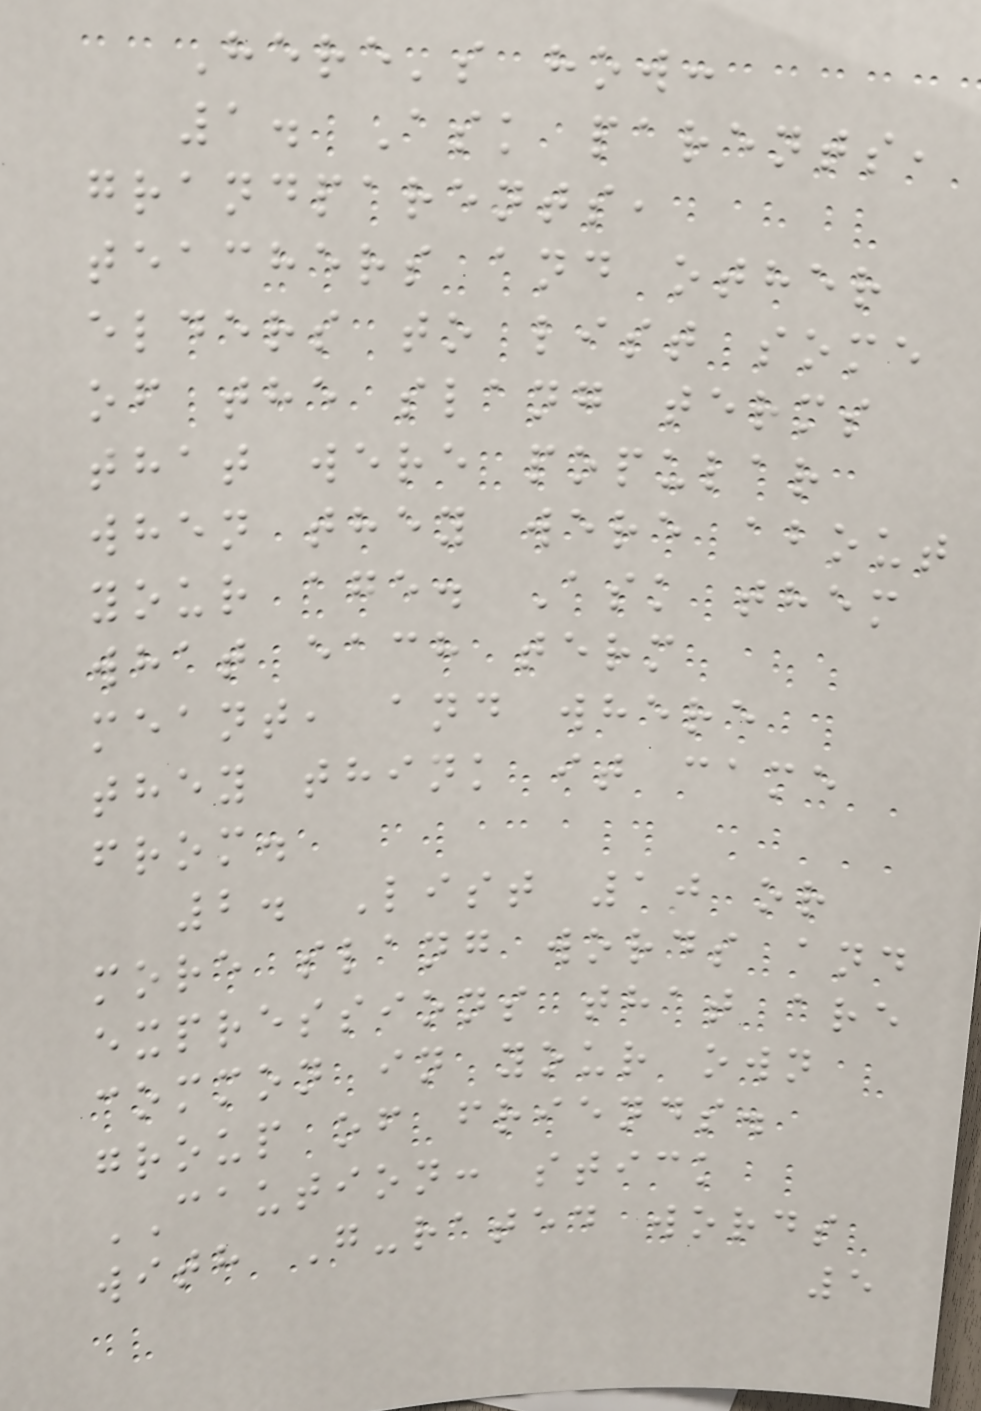Here's how:
1. Ask parents,
grandparents,
teachers and other
elders to list some
of the slang terms
that were popular
when they were about
your age. Ask them
what each term
meant, and where
they think it came
from.
2. List 10 or
more slang words and
expressions that are
common in your own
group of friends.
CAUTION: stick
with G-rated words
5
